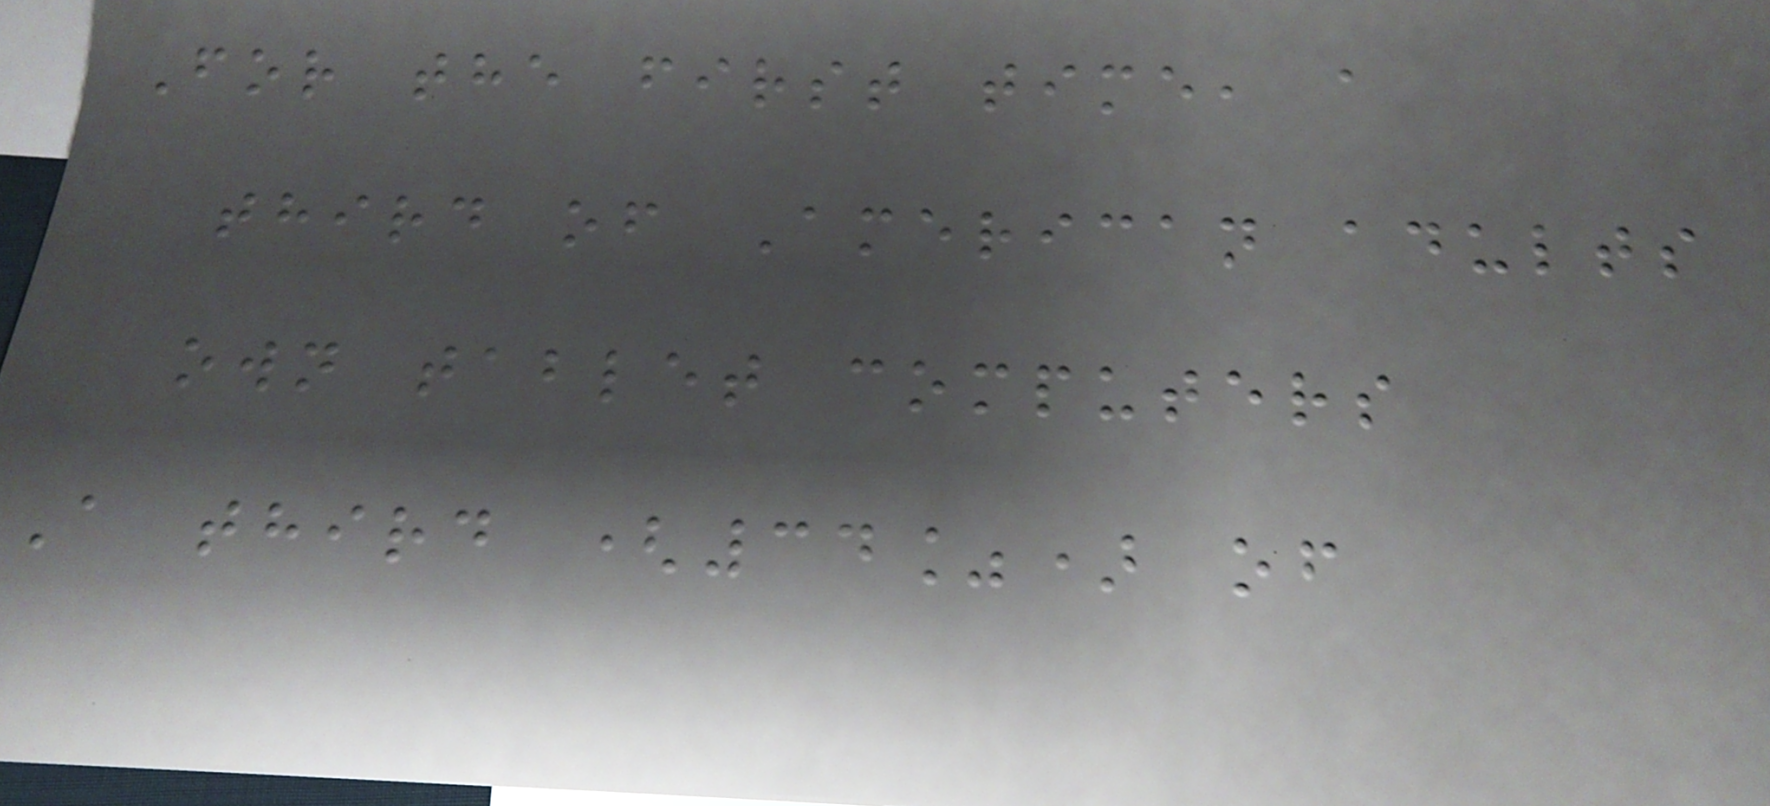For the first time, a
third of American adults
own tablet computers
A third (34%) of
